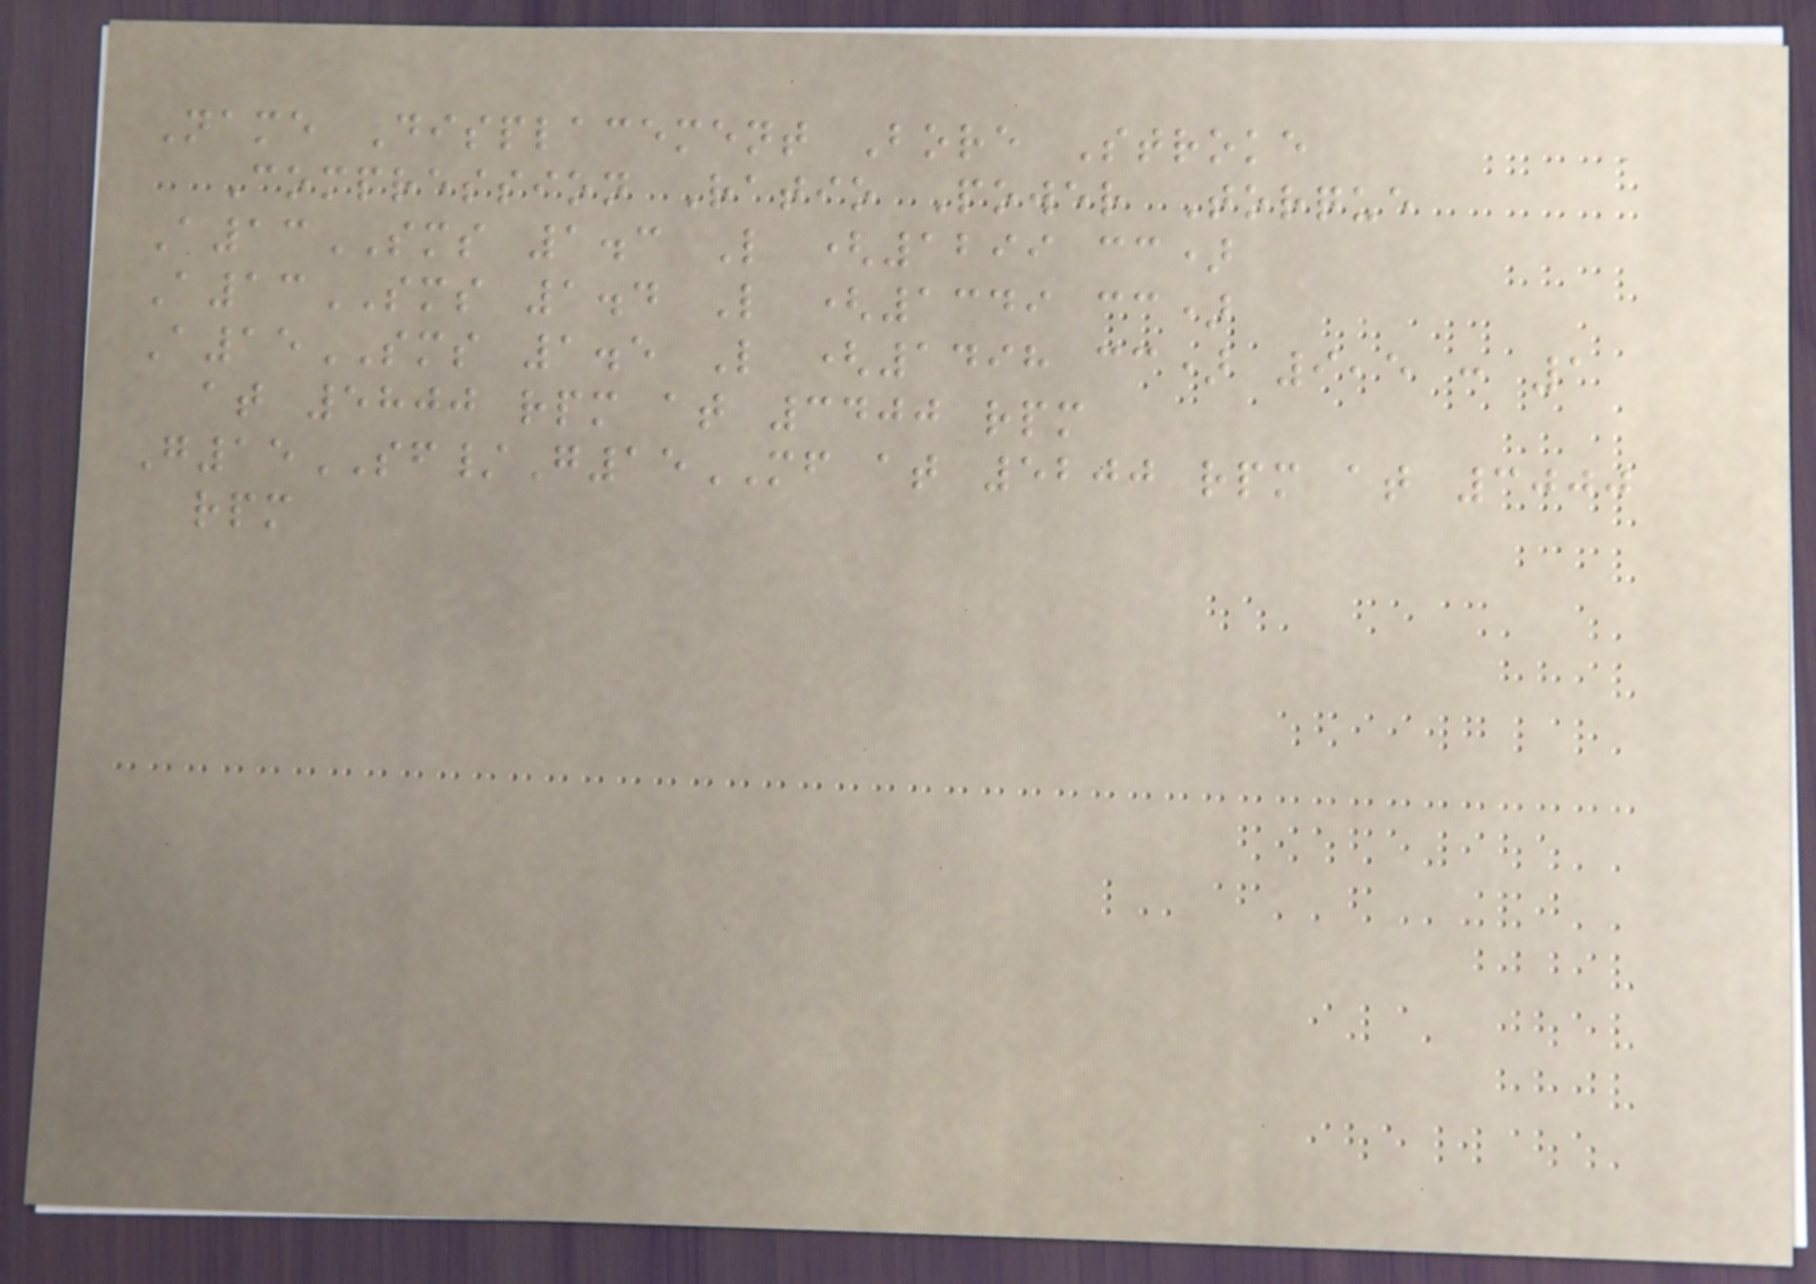Name Displacement Bore Stroke
Compression Ratio Power Torque
A13SMS 1.3 L (1299 cc)
A13SMS 1.4 L (1349 cc)
A15SMS 1.5 L (1498 cc) 9,5 : 1
at 5800 rpm at 3400 rpm
G15SF/G15MF at 5200 rpm at 3000
rpm
